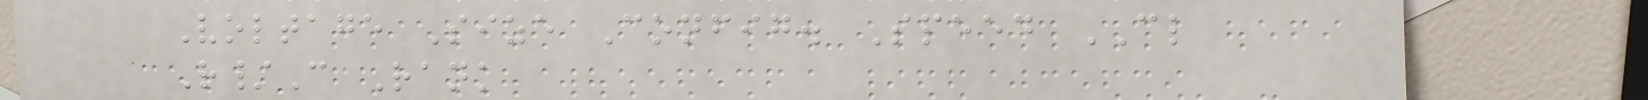Voltage Size Config. Speed CL
R/C Rank
